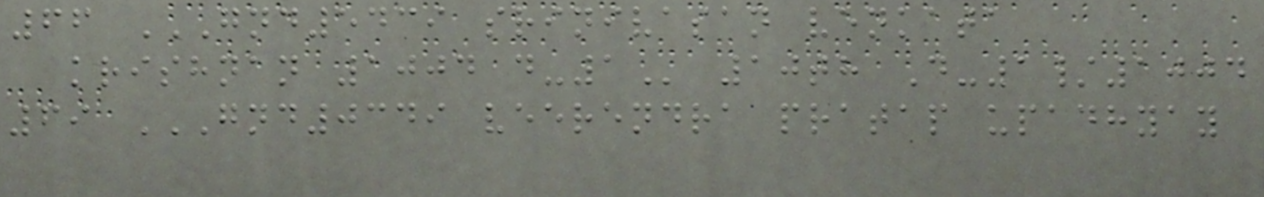66 GND5439 SRINIVASAN VENKATA
KRISHNAN 1004 D-1 10th D-1/1004
69 GND0349 VEERENDRA PRATAP UPADHYAY
